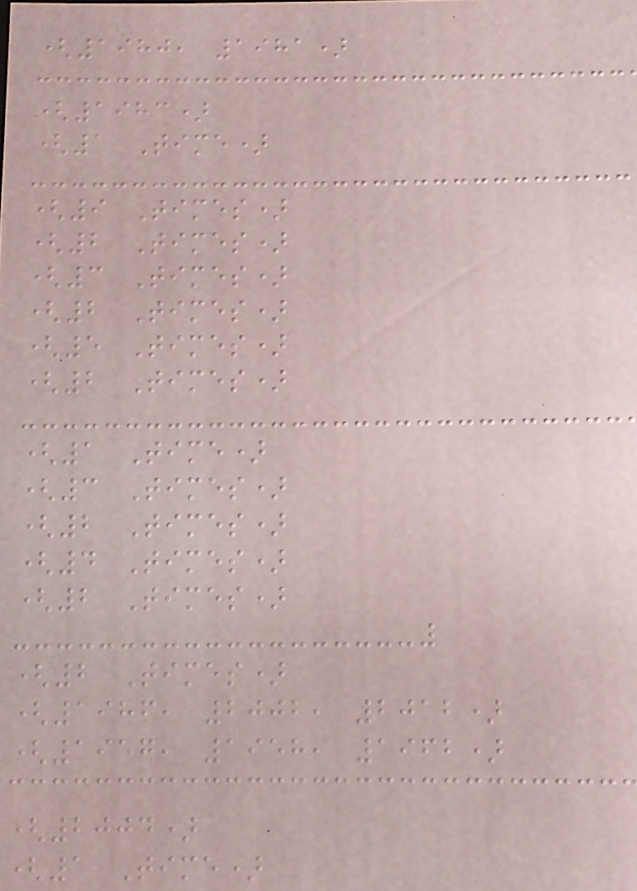(1980, 1981)
(1983)
(1 Time)
(9 Times)
(2 Times)
(3 Times)
(2 Times)
(5 Times)
(2 Times)
(1 Time)
(3 Times)
(2 Times)
(4 Times)
(2 Times)
(2 Times)
(1986, 2002, 2012)
(1957, 1958, 1962)
(2004)
(1 Time)
